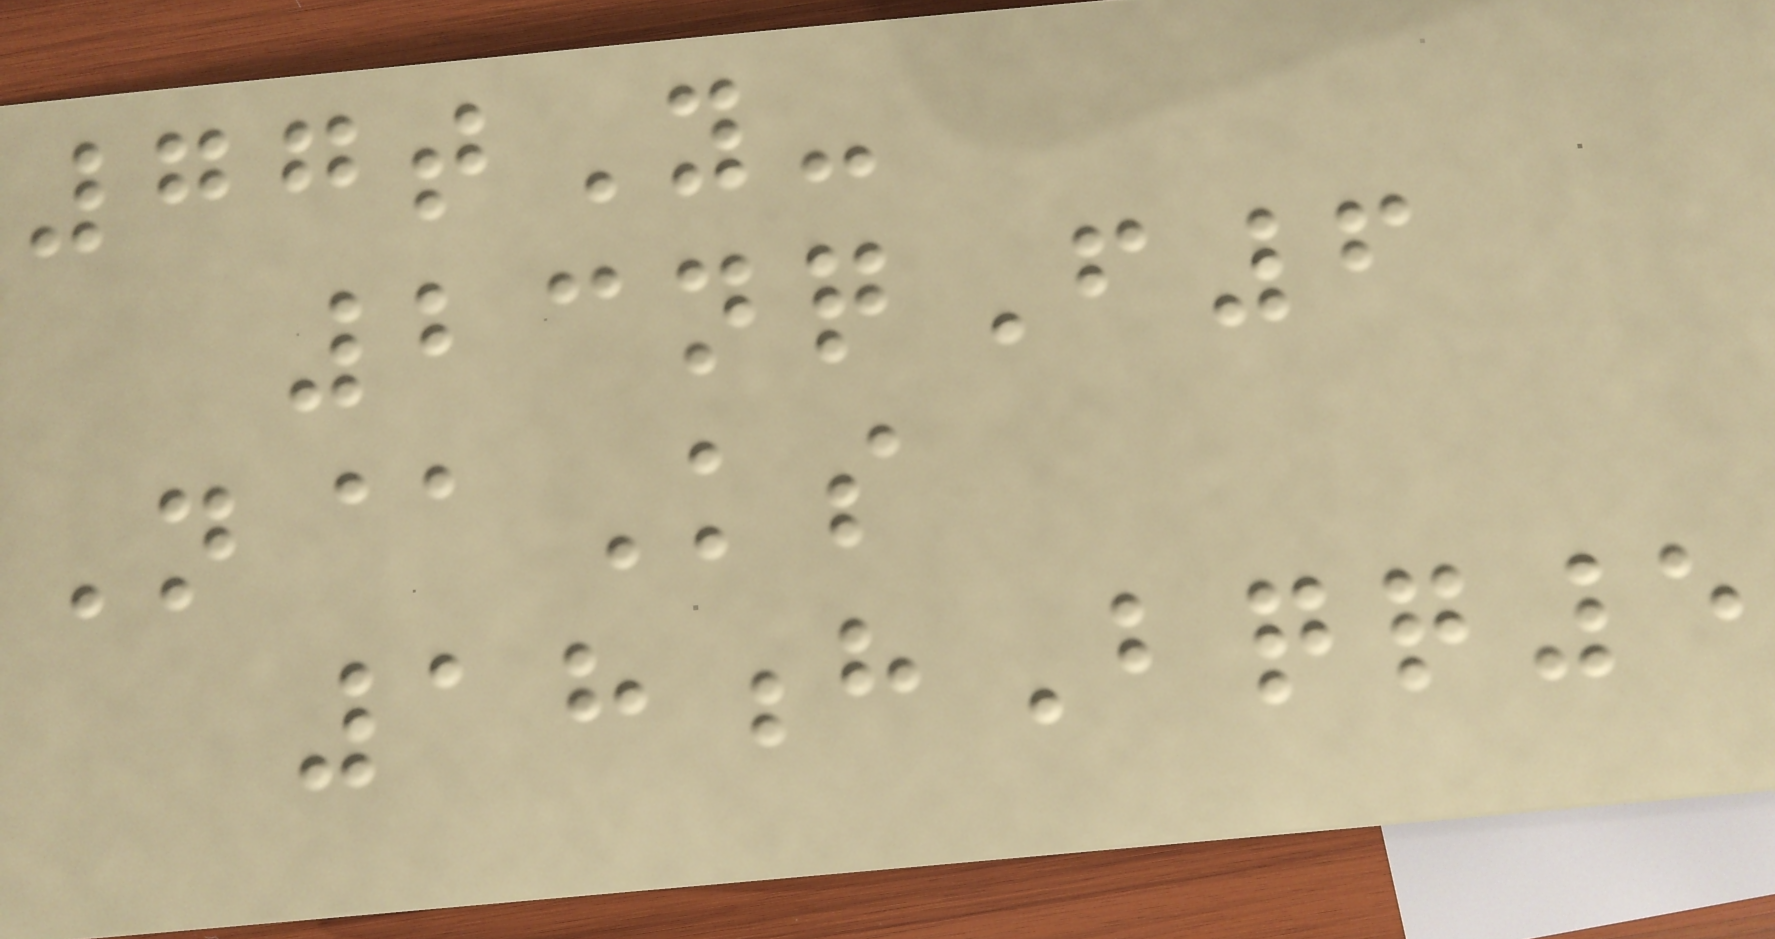77tY-
23nqF6
N@Ks
18hBqq5
